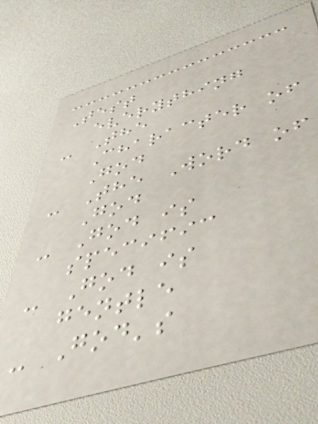Test
everything
- The
Character of
God
- The Word of
God
- God is
specific
- God is
gentle
- God's
